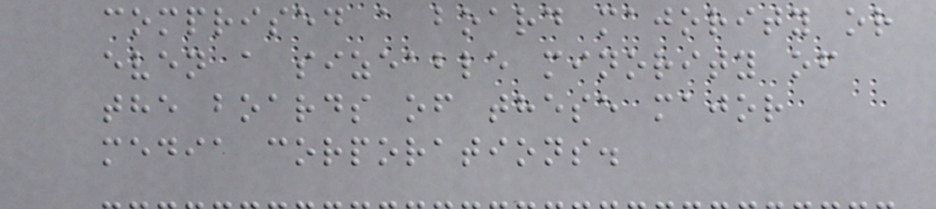comprised a board majority or
even a sizeable minority of
the boards of these major
media corporations.
